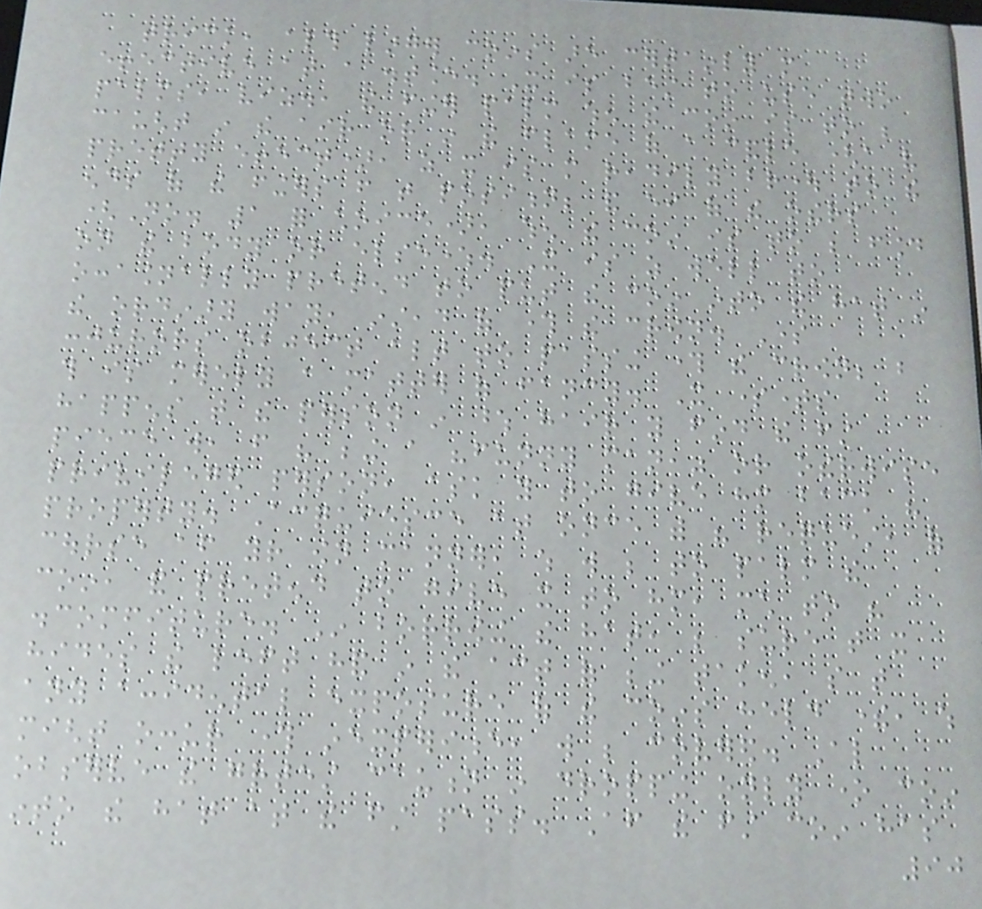trick, although larger coins are certainly more
effective at a distance. It is best to use two
palms, viz., the finger palm when the coin is to be
caught in the air or in the flame of a candle (a very
pretty effect), as it is more readily brought to the
ends of the fingers from that position; and either of the others
(No. 1 for choice), when the coin is to be found
on the body or elsewhere. It is as well to
occasionally pretend to put the coin into the hat in
the ordinary way, instead of through the crown. Some
conjurors object altogether to passing through the crown; but
this is merely a matter of fancy. It sometimes
happens that the person in whose hair you find the first
piece will, from his being a "funny man," or otherwise
privileged person, ask you to give him back his
property. Acquiesce at once with his request, of
course after your own manner, which will be to palm the
coin, and pretend to give it to him, much to his
discomfiture. In borrowing the hat, be sure that it
hides the left hand in the act of being taken, so that
any accidental exposure of the coins held there, which
might occur through inexperience, will be covered. Also
observe the greatest caution in dropping only one coin
into the hat at the first pass. After the first coin has
90
